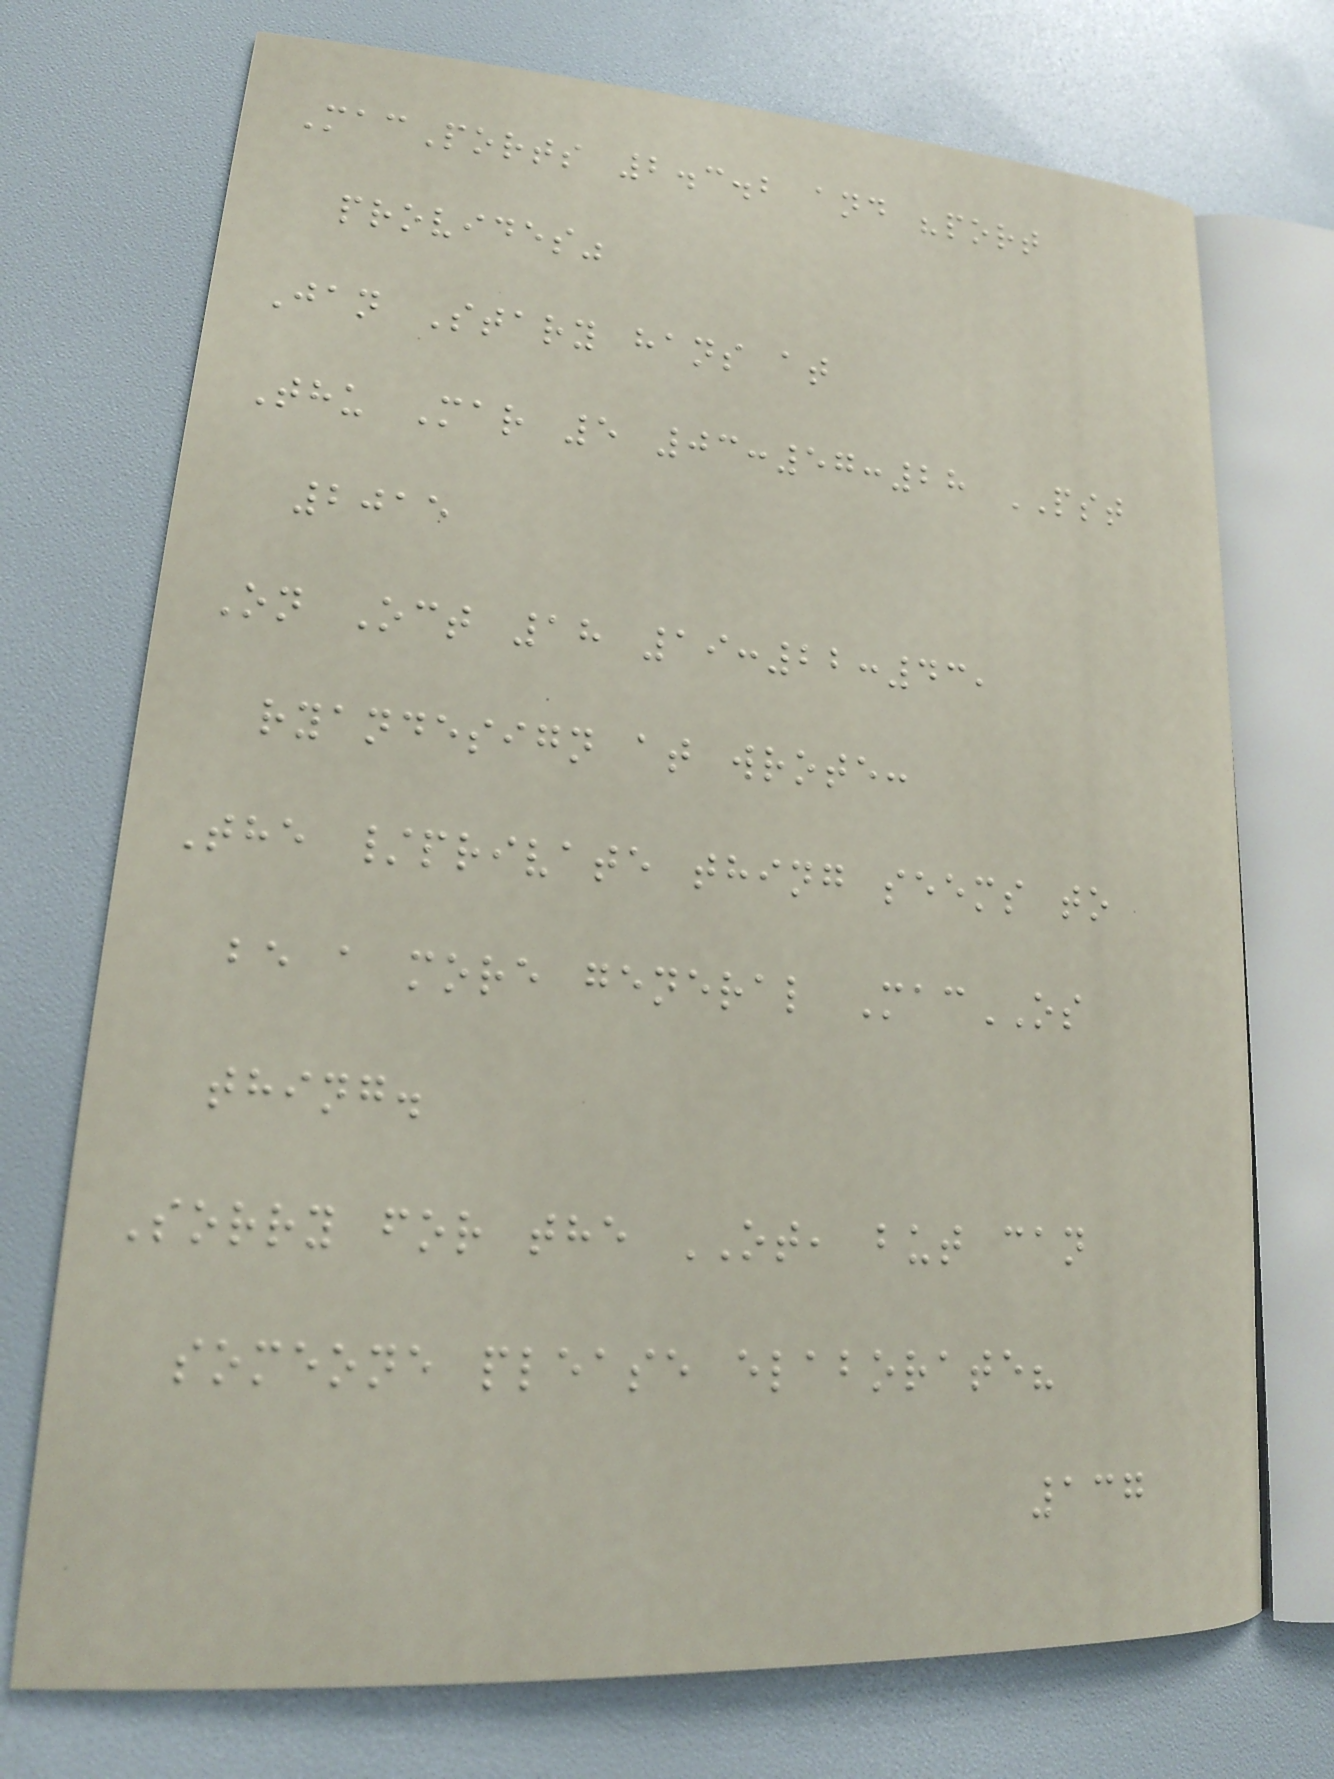MacPorts 2.3.2 and "port
provides"
Jan Stary hans at
Thu Mar 5 03:57:28 PST
2015
On Oct 18 19:22:43,
ryandesign at wrote:
The /private thing seems to
be a more general MacOS
thing.
Sorry for the OT, but can
someone please elaborate?
137
